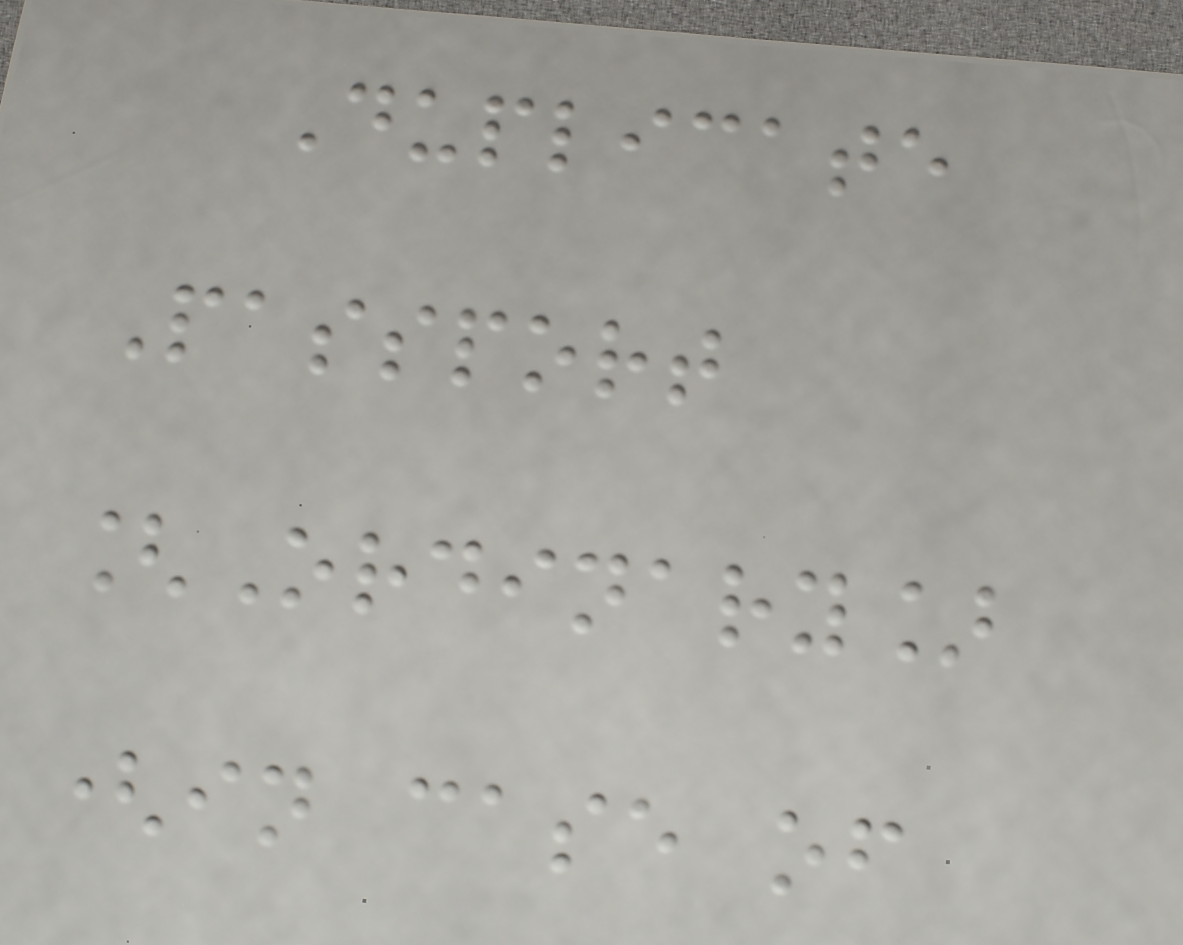Duplicate
Passport
[Ordinary]
(in case of
